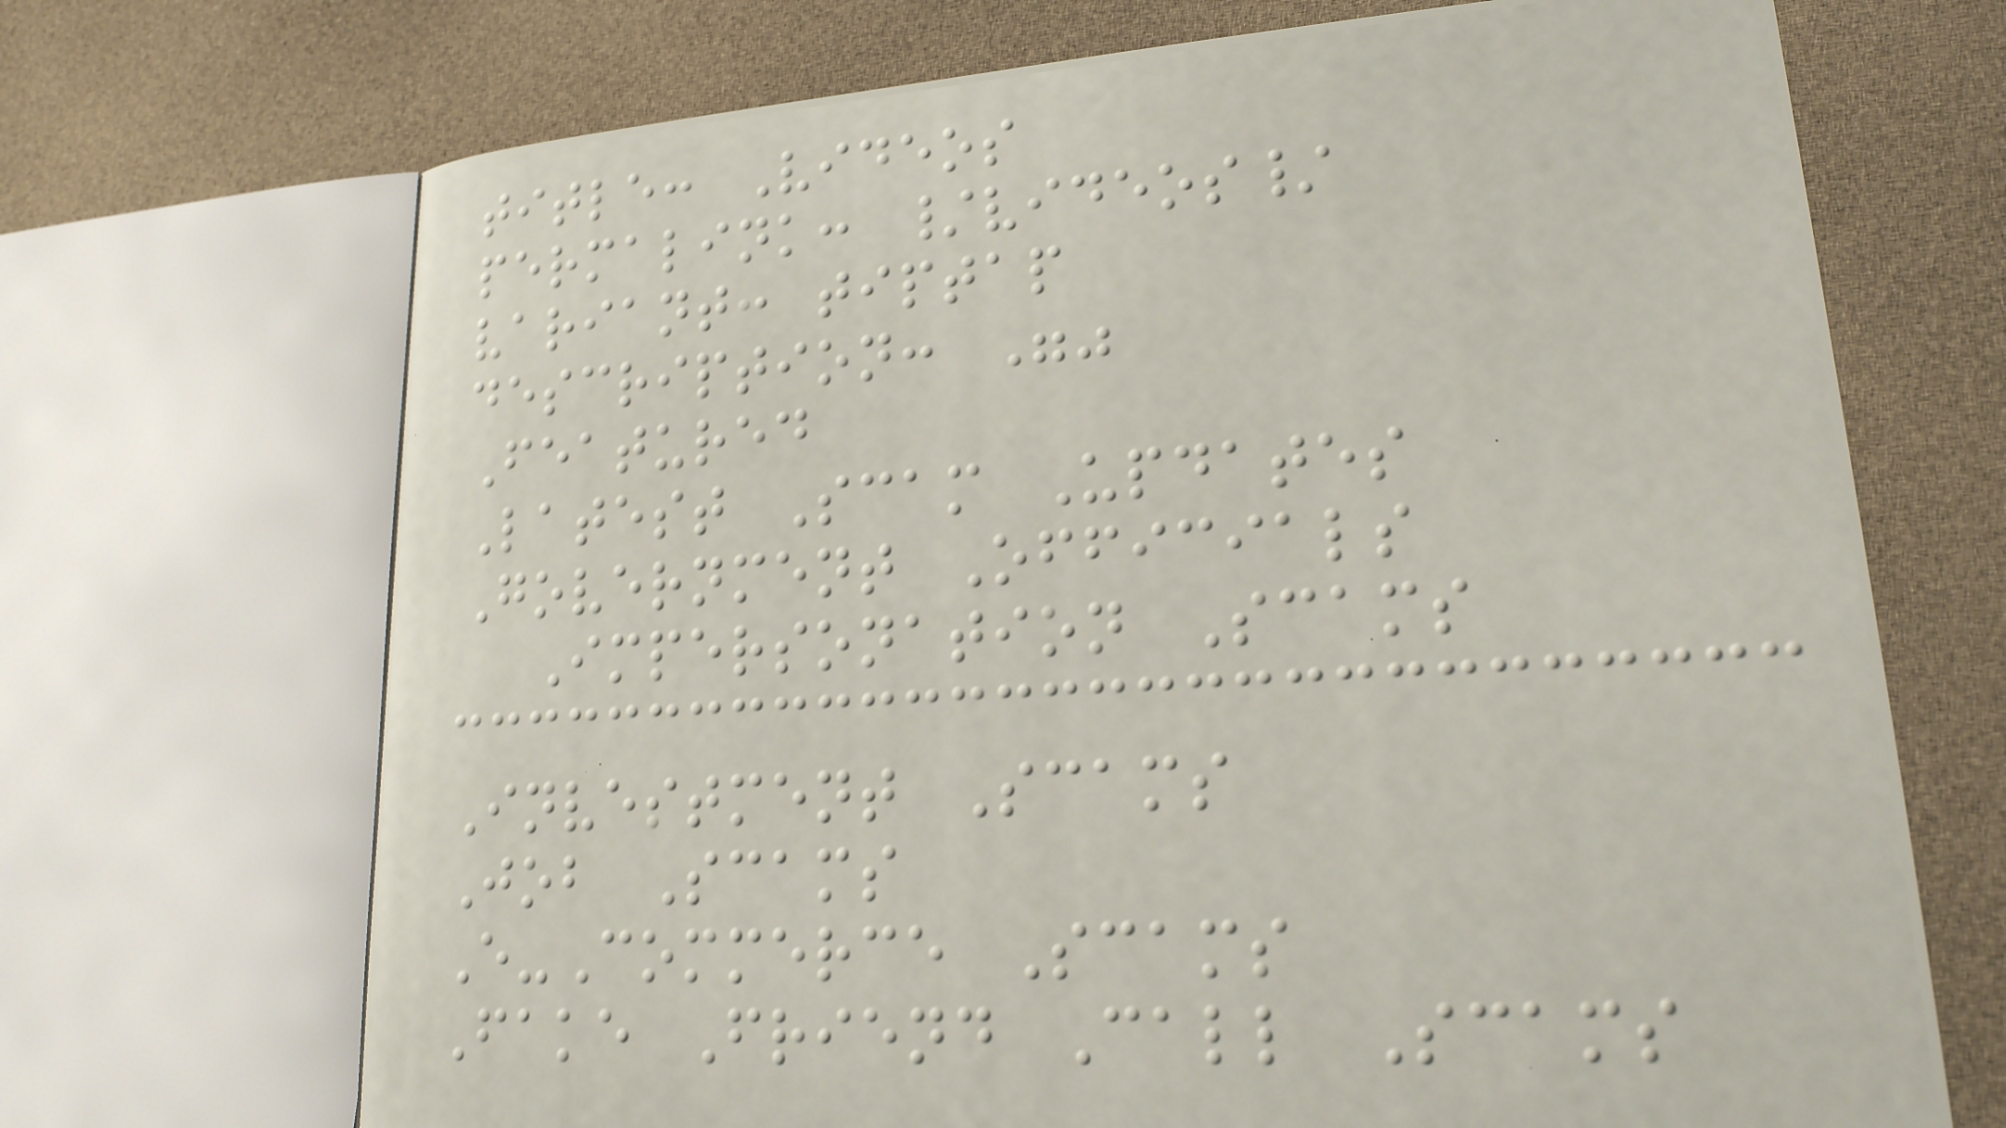title: Videos
permalink: /videos/
variant: tiptap
description: ""
Featured
Latest Scam Updates
Government Officials
Impersonation Scams
Investment Scams
Job Scams
E-Commerce Scams
Fake Friend Call Scams
